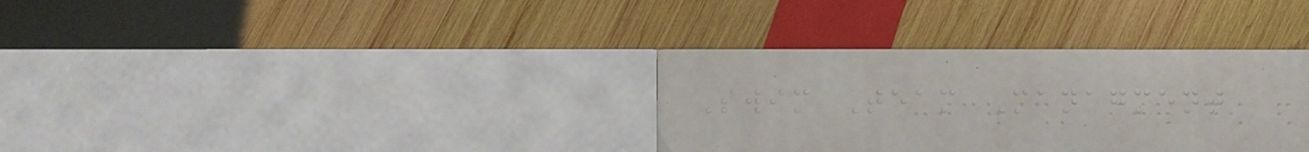Swim Team Managment
